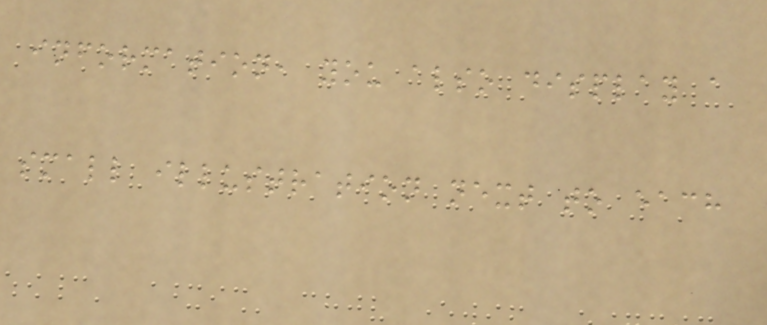information, you also display a
small illustration next to each
